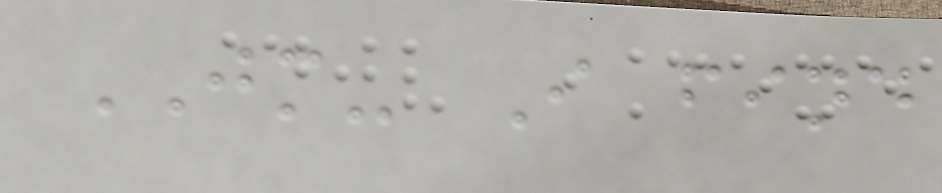JM- I find
